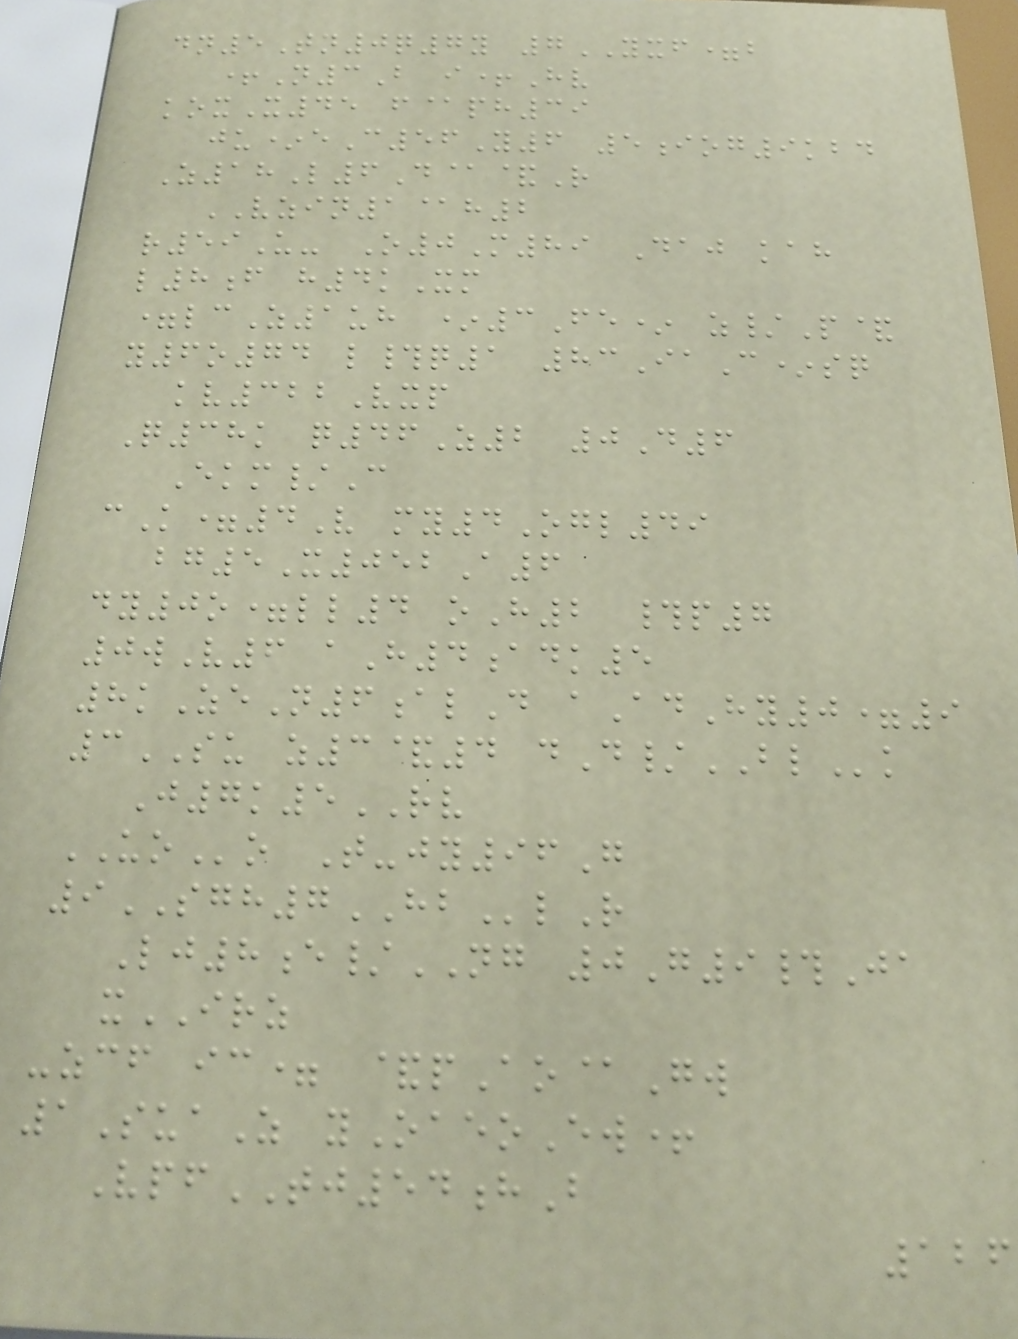dn5Tn0q7y 7YXF=b
+N3B i+Hv
koxX45 f@ph39
ju*eC56Y6 5iog9kbd
Z18L6D@&R
VZIN1@h2
r59U- O0M89 Daj kah
l8f h4kXm
=lcZ1uh *3Fe* z/P&
y6o74 l#q1 83IaC*sq
kv322Vxp
Q38k q46Z2 0D6
Ekm/C
cK=4V my4Ogl49
bg5X052A6
dy0o=ll4 oH2 #p7
0wV6 aH4adk5
8kZeN6alD aAdHy0=9
3SU z3&4 dD/BLk
J7k5RV
UOo T-jy96G
9SGH7HBlR
Lj8e/NG 0G9#Ja
xIRZ
-zcf ic= &pAo@Gw
1SuaZ yOaeoEw+
VpfTJ54hB
126
